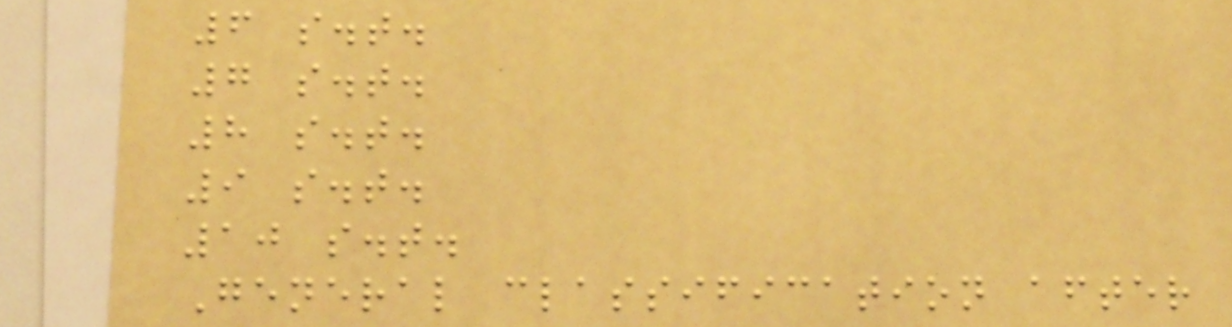6 s.t.
7 s.t.
8 s.t.
9 s.t.
10 s.t.
General classification after
